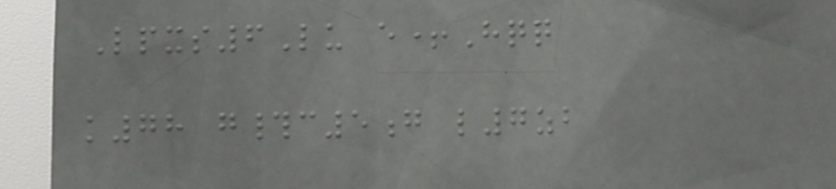Lpxs6Lu e+Hqq
k78 g#c5g l7zb
